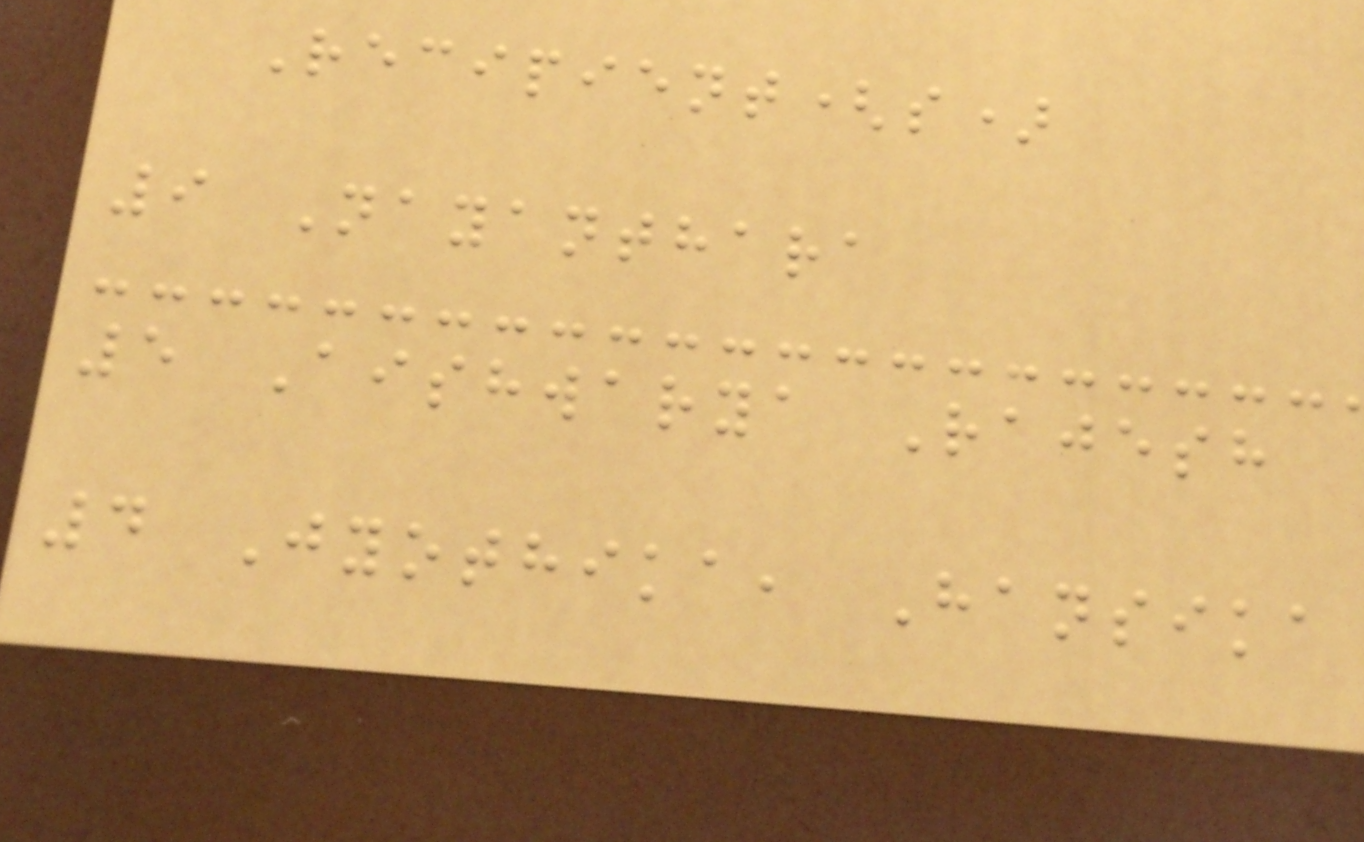Recipient(s)
9 Nayanthara
5 Aishwarya Rajesh
4 Jyothika, Hansika
